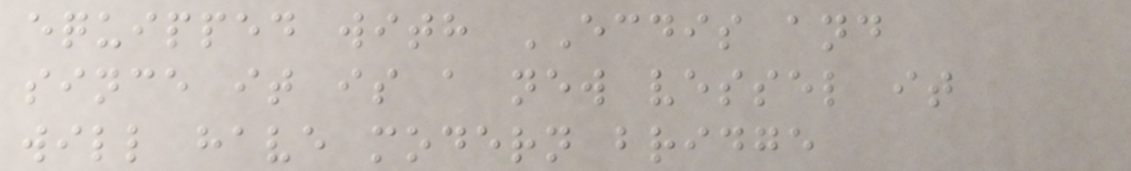equipped with ECDIS and
since it is a new vessel it
will have modern bridge
